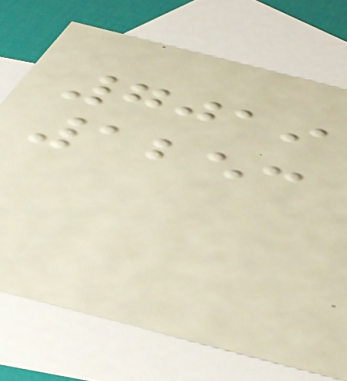7019
1253
